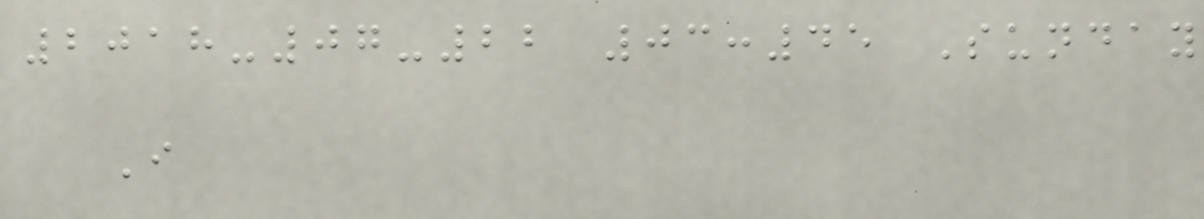2018-07-22 03:45 Sunday
I
